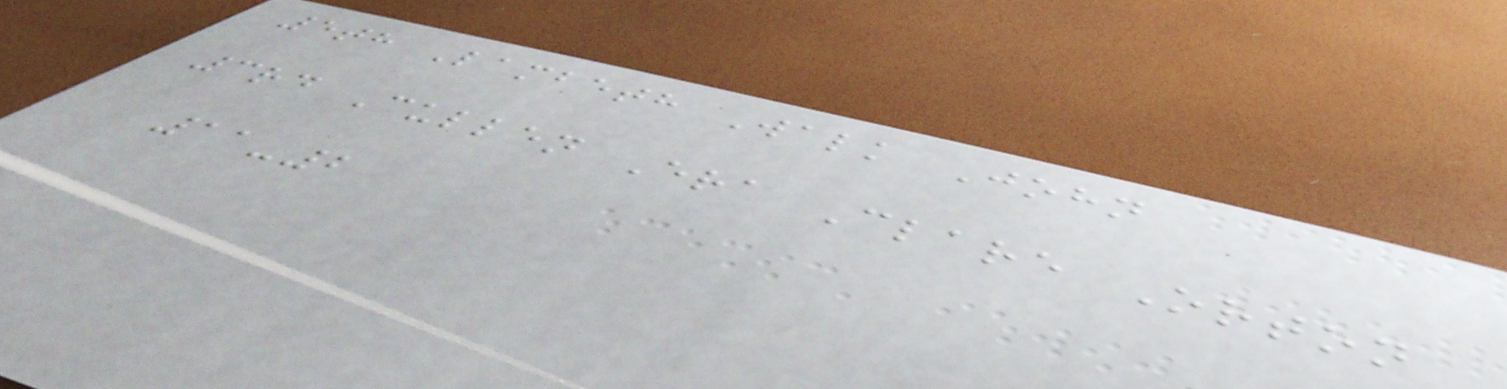5th Lambeth Walk John
3rd Cullen Era Clare Orton
11-2
